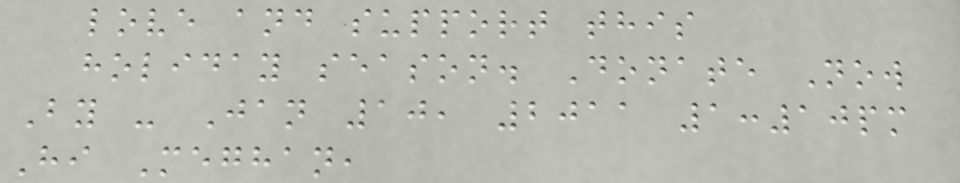love and support this
holiday season. Donate Now
By - Jan 10, 2011 1:10pm
Hi Meghan,
